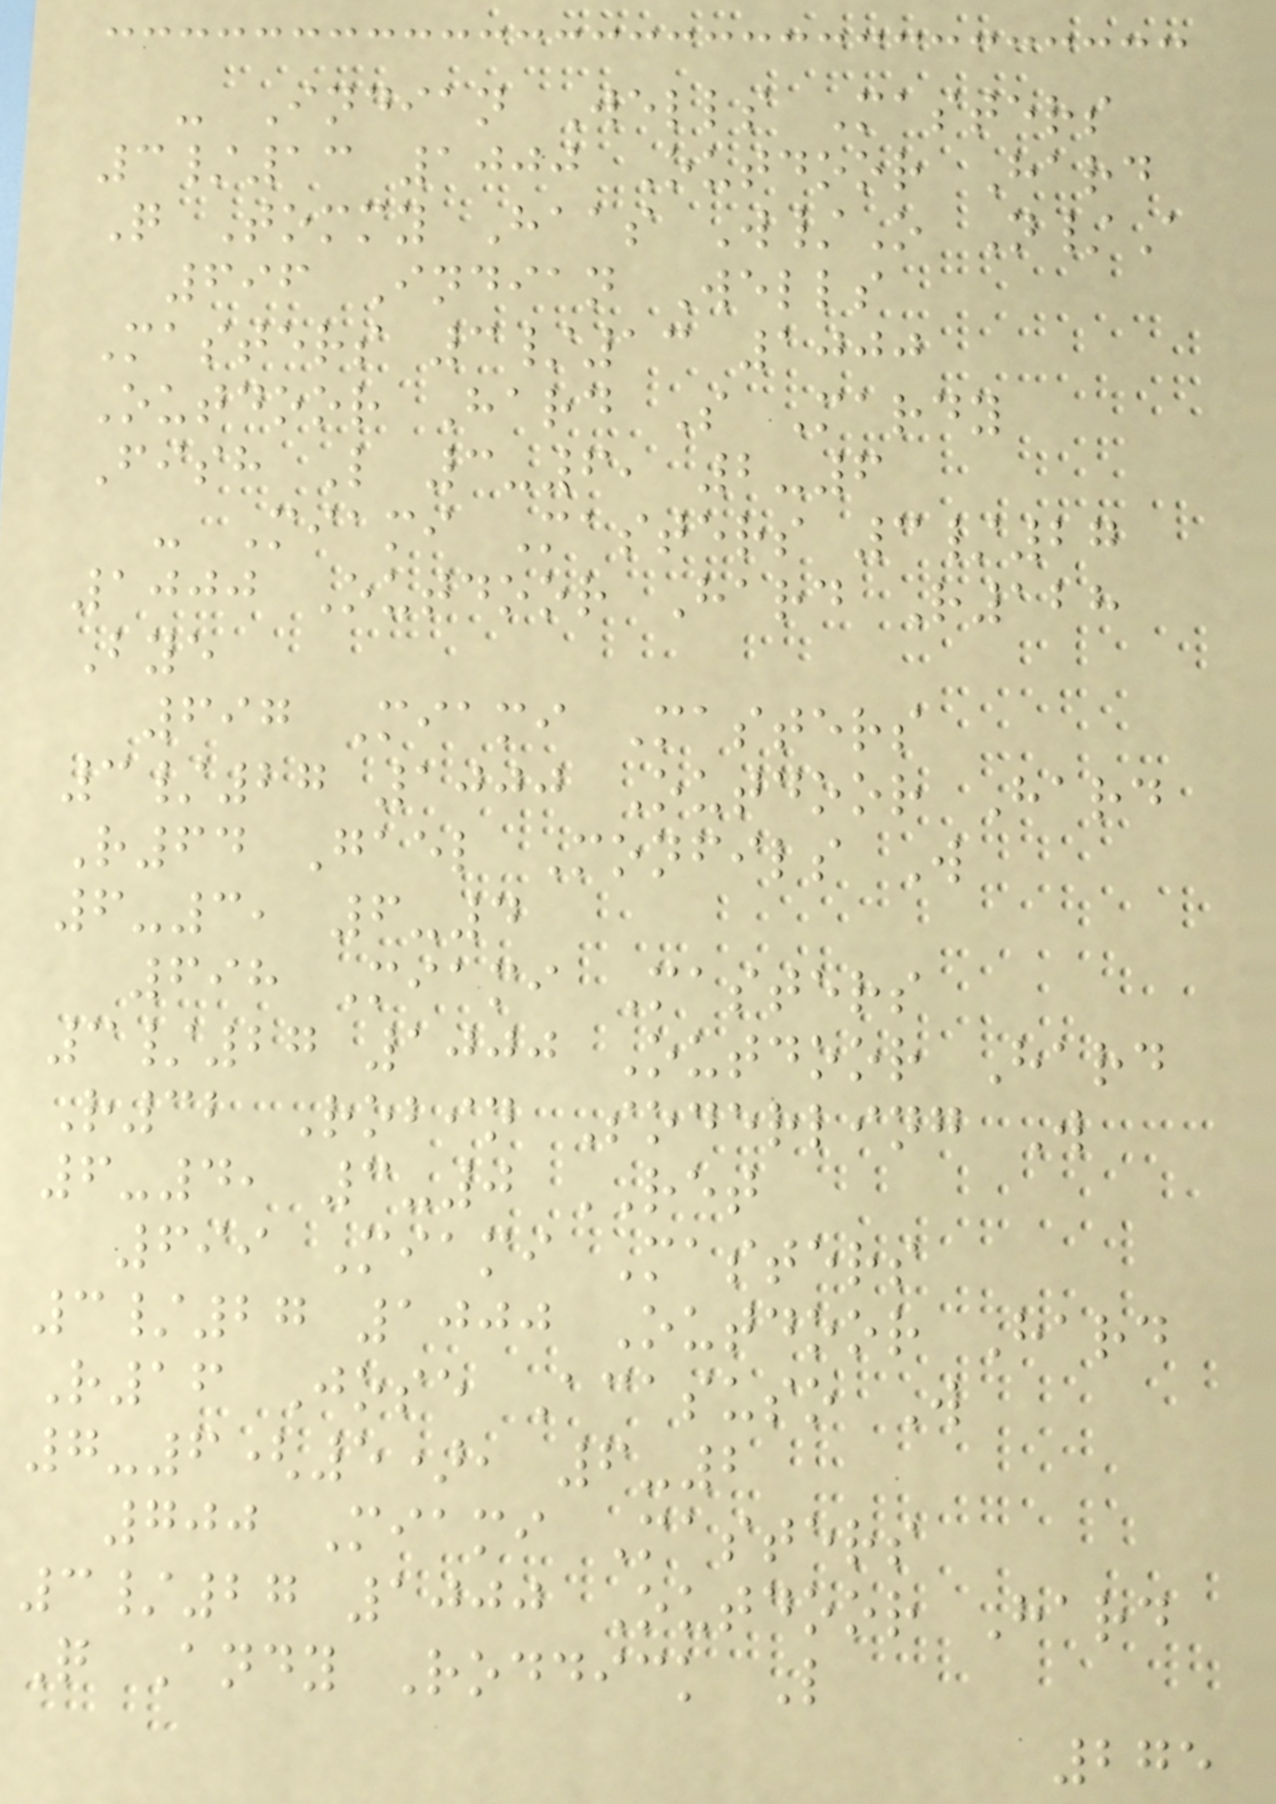- Indian Wells Masters
3/13 1000 Outdoor Hard
Q Tommy Haas W/O N/A
696 Indian Wells
Masters 3/13 1000
Outdoor Hard S Mardy
Fish L 3-6, 2-6
- Miami Masters 3/27
1000 Outdoor Hard R128
Bye
697 Miami Masters
3/27 1000 Outdoor Hard
R64 Gael Monfils W
6-3, 6-4
698 Miami Masters
3/27 1000 Outdoor Hard
R32 Robin Soderling W
6-4, 3-0 RET
699 Miami Masters
3/27 1000 Outdoor Hard
R16 Jose Acasuso W
7-6(5), 6-2
700 Miami Masters
3/27 1000 Outdoor Hard
Q Andy Roddick L
275
